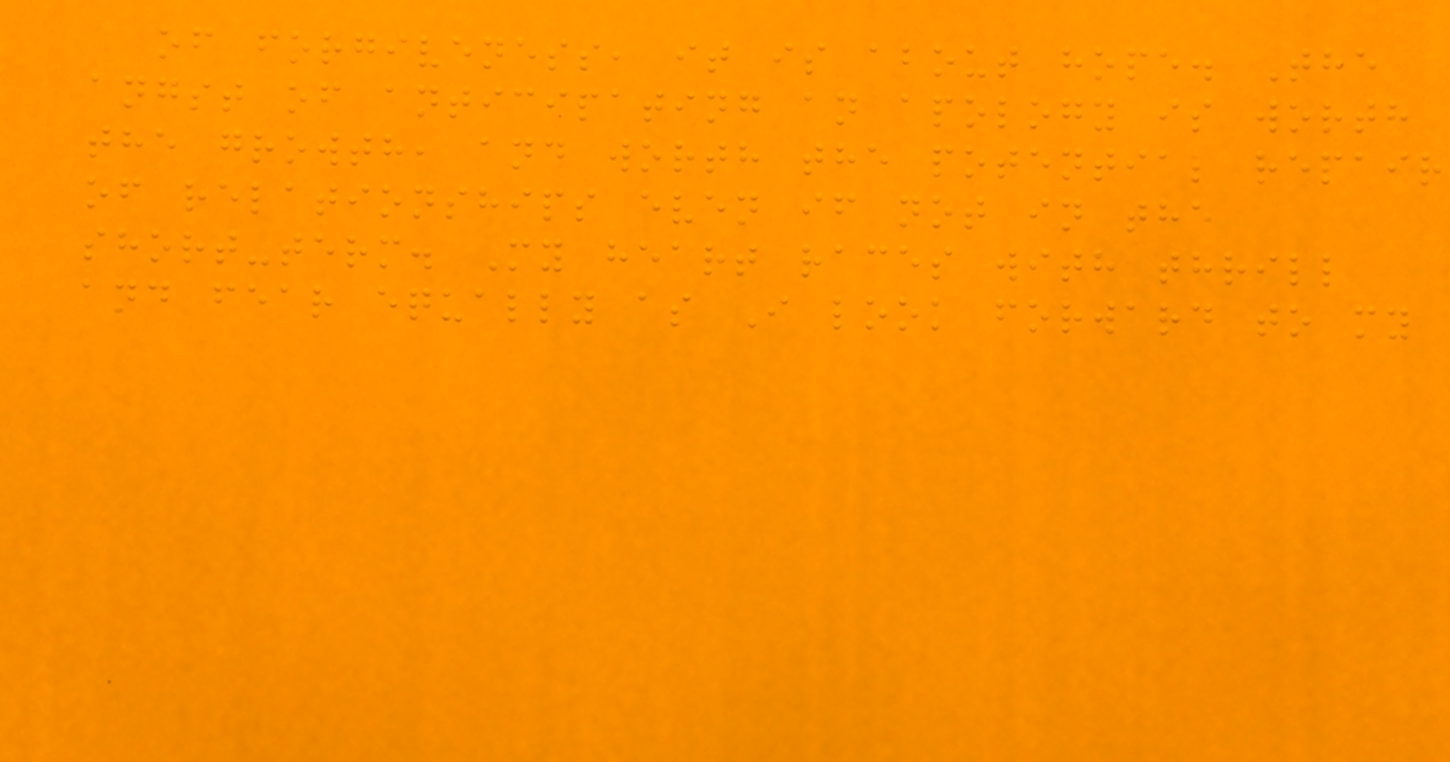of forgiveness, it is about hope. The
angst of anticipating an apology is worth
the growth, and worth the potential repair
of relationships even if not in the
short-term. My heart races with thrill
and fear equally as I look forward to my
